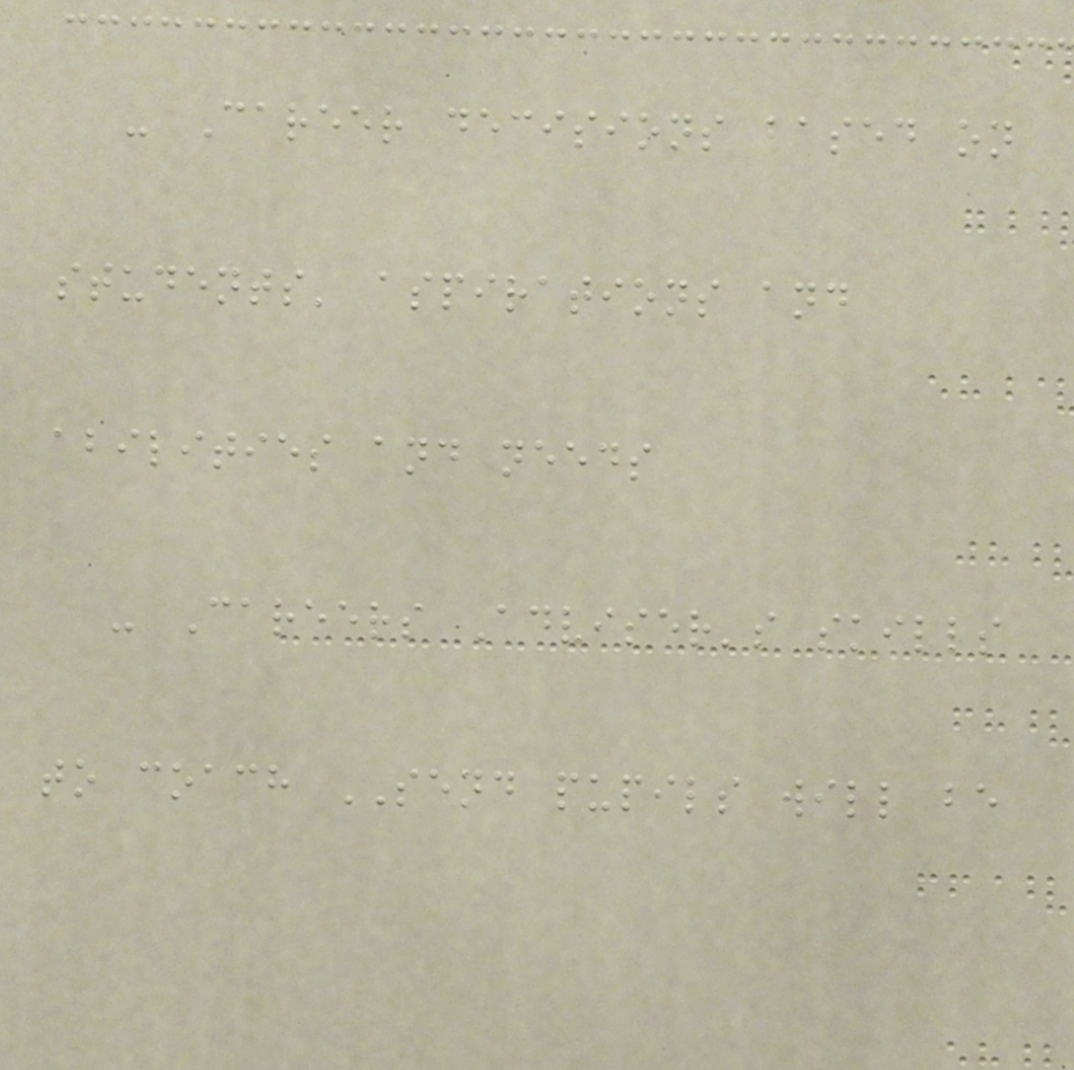- Career decisions based on
students' aspirations and
abilities and needs
- Careers Adviser's skills
to coach SEND pupils will be
